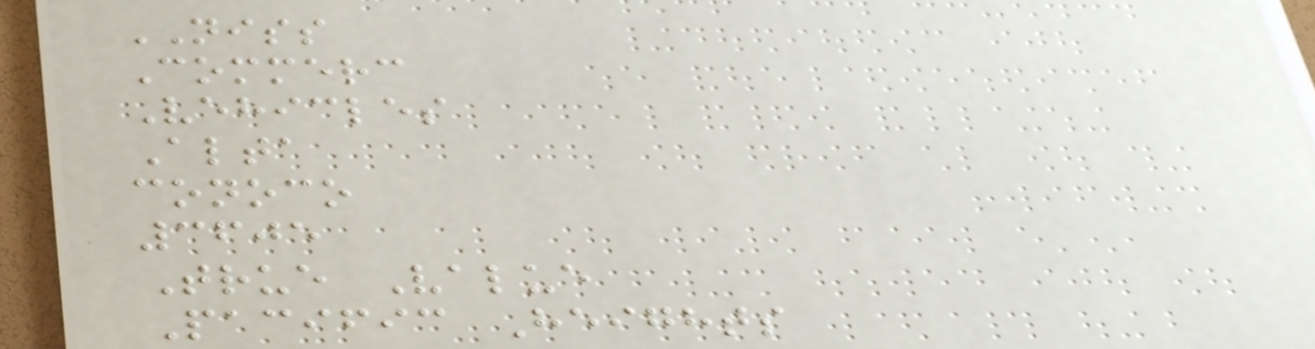NISS
Commerc
Vehicles
Alta
conoco
3605
True Value
Pacific Heights
